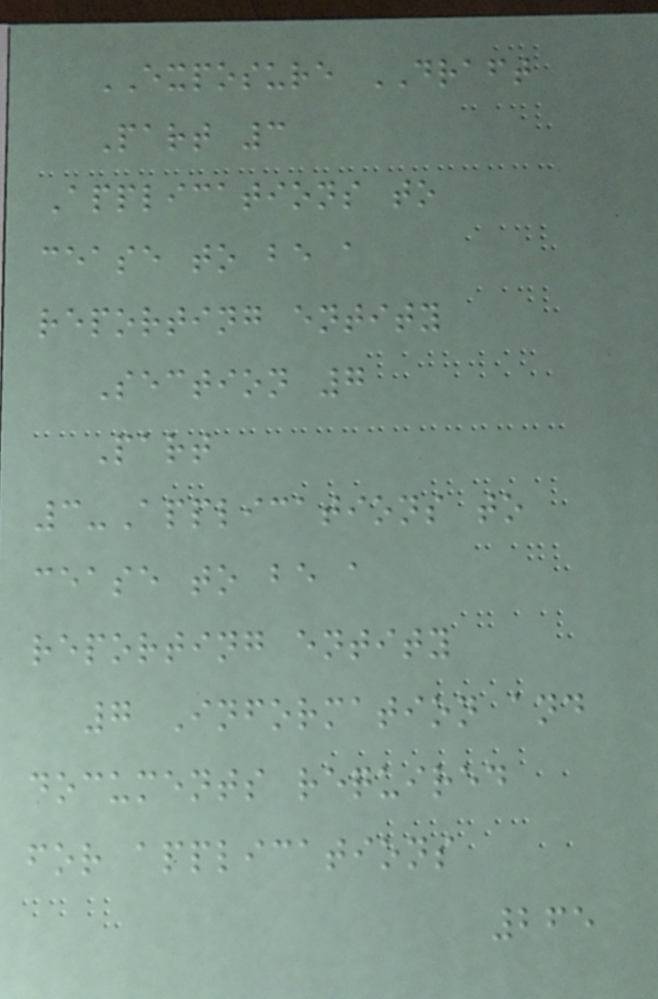EXPOSURE DRAFT
Part 3
Applications to
cease to be a
reporting entity
Section 7
Part
3-Applications to
cease to be a
reporting entity
7 Information and
documents required
for applications
265
